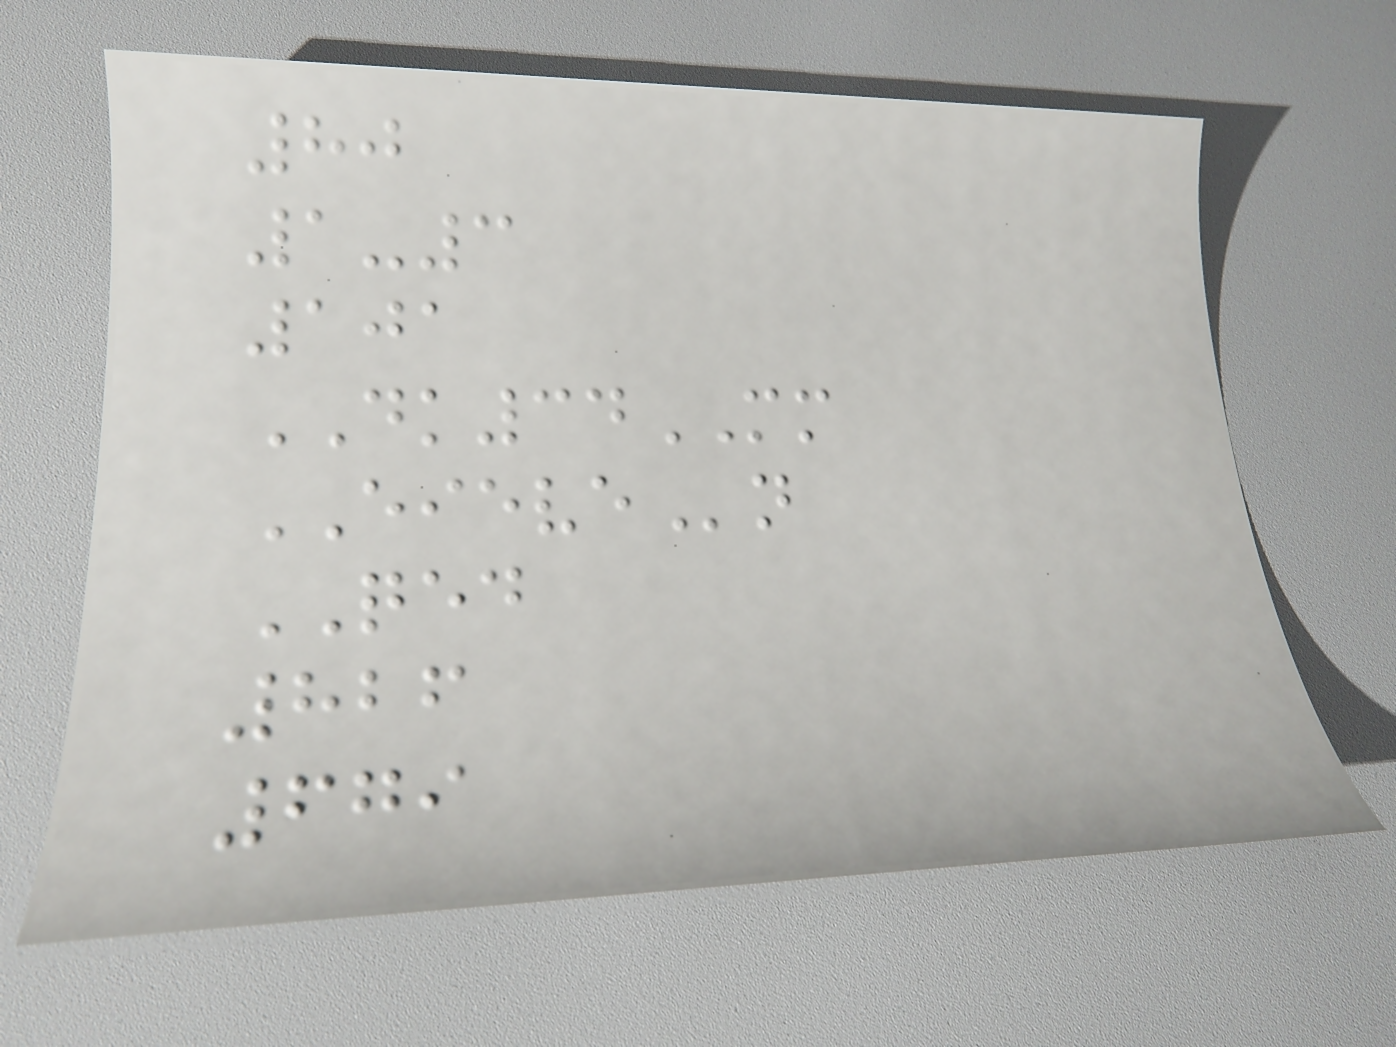80
1-3
101
DK34MM
EIEVEn
QED
826
679
